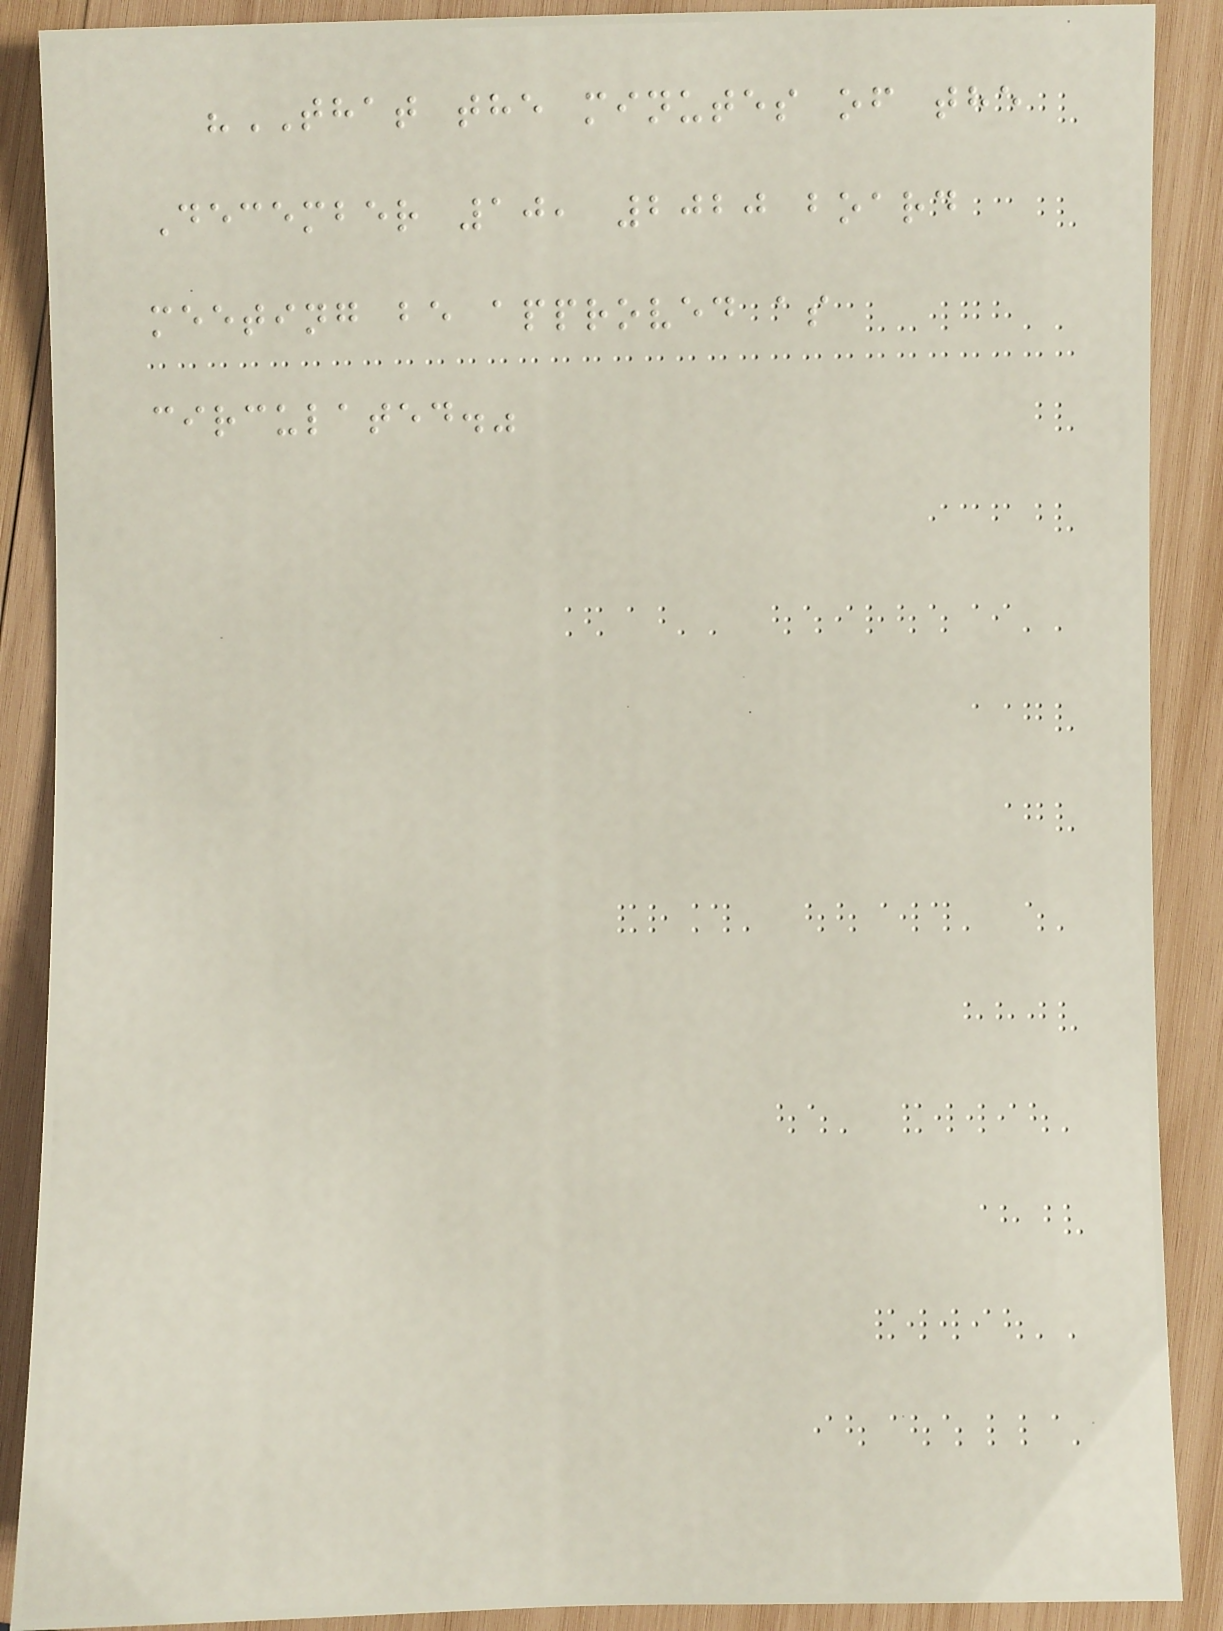"THAT the minutes of the
December 10, 2020 board
meeting be approved as
circulated."
